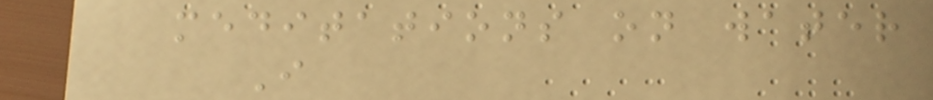meditations on water
I
